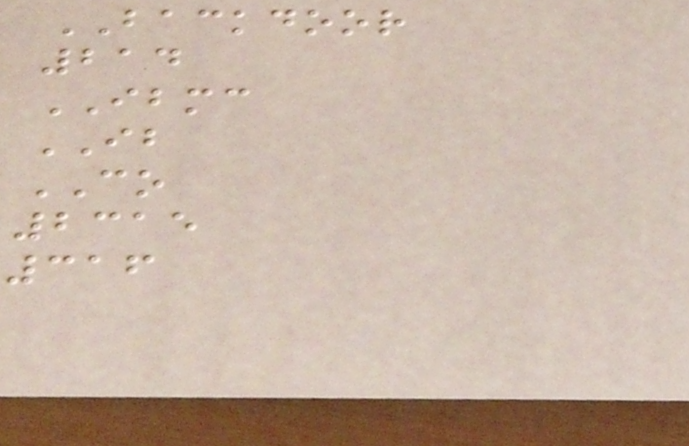BACKDOOR
214
IBMC
IB
CO
2315
316
